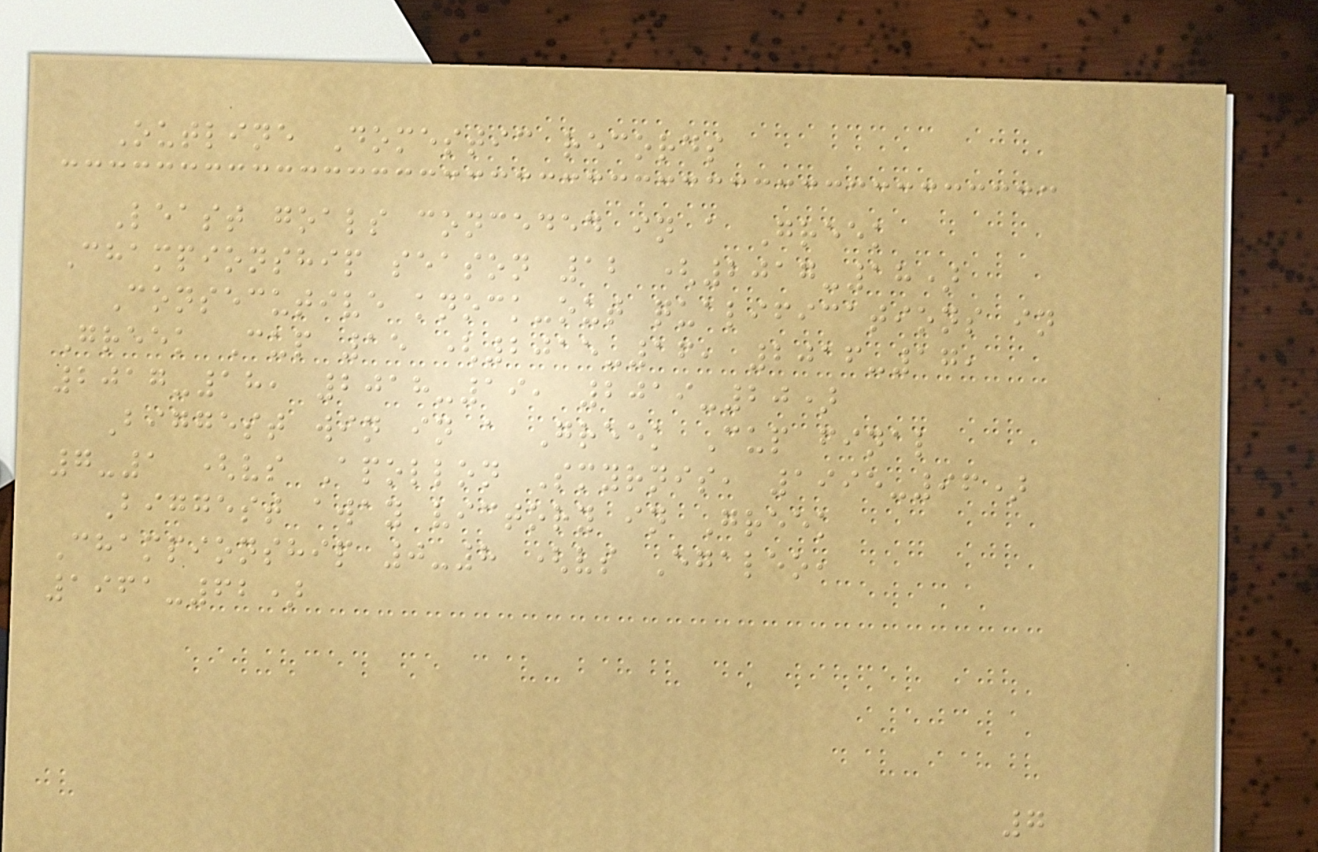Outline Domestic records
Least goals conceded in a Greek
Championship season 12 (2017-18)
Consecutive knock-out qualifications in
Greek Cup 15 (2015-16, 2016-17,
2017-18, 2018-19, 2019-20)
Biggest win in a Greek Cup final
7-1 (vs Apollon Smyrnis, 1995-96)
Biggest away victory in Greek
Championship 0-8 (vs Egaleo,
1961-62)
7
